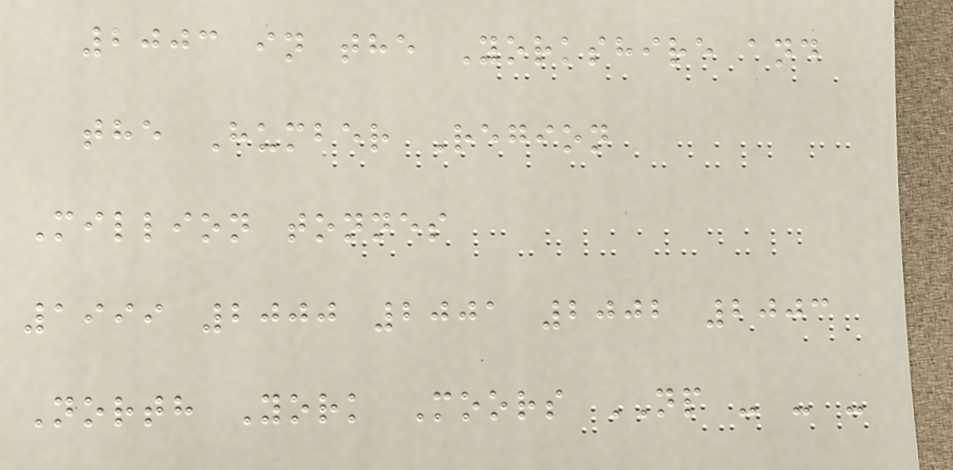2003 in the Yorkshire and
the Humber Region
Million tonnes
1999 2000 2001 2002 2003
North York Moors NP - - -
